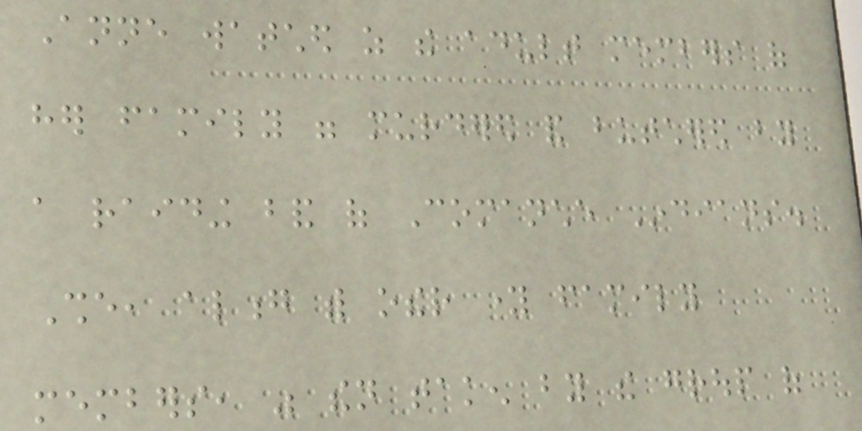Anne watched as the adult members of
her family were murdered and butchered by
a raiding band of Comanche Indians.
She, along with other young family
members, was then taken by the group of
